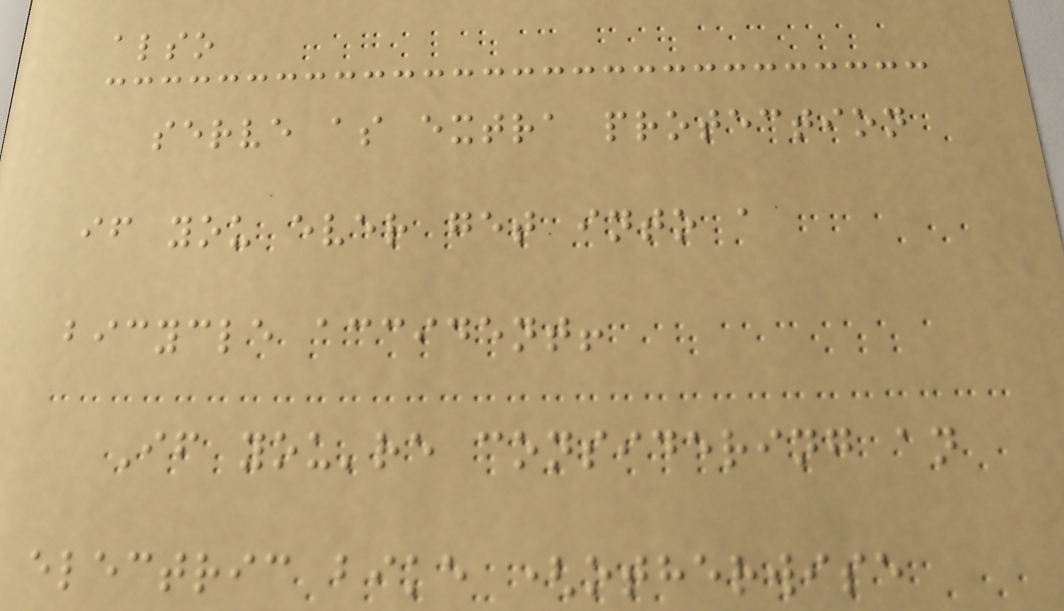also
serve as extra protection
if you ever get into a
bicycle accident!
If you're considering an
electric bike (otherwise
